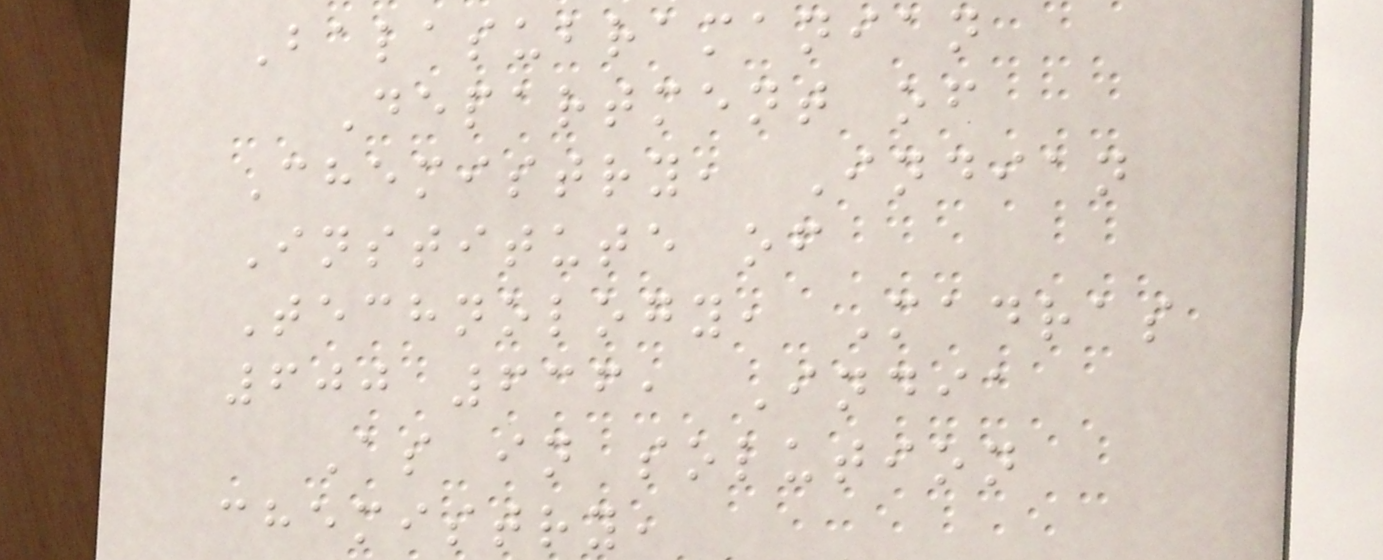Balasubramanian
Department of
Chemistry, Indian
Institute of
Technology, Madras
600 636, India
As in solution
chemistry,
